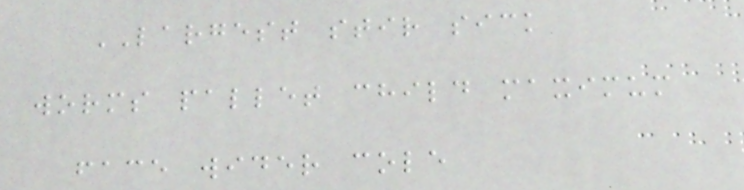LARGEST stir sick
worms pallet child maximum
face wider cole
